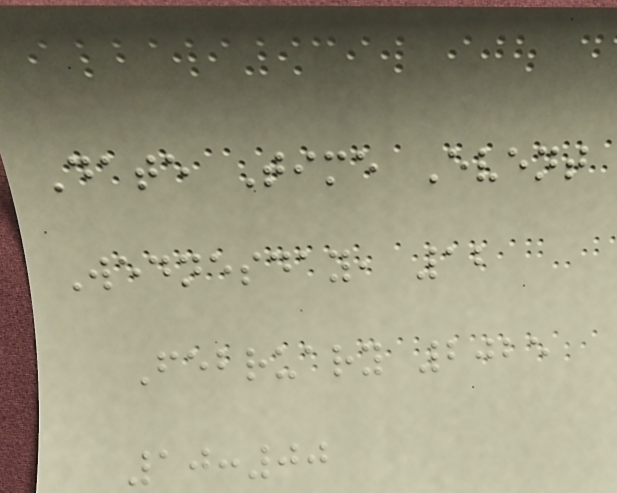Date Time Event
Wednesday, 12
February 2025
10:00
